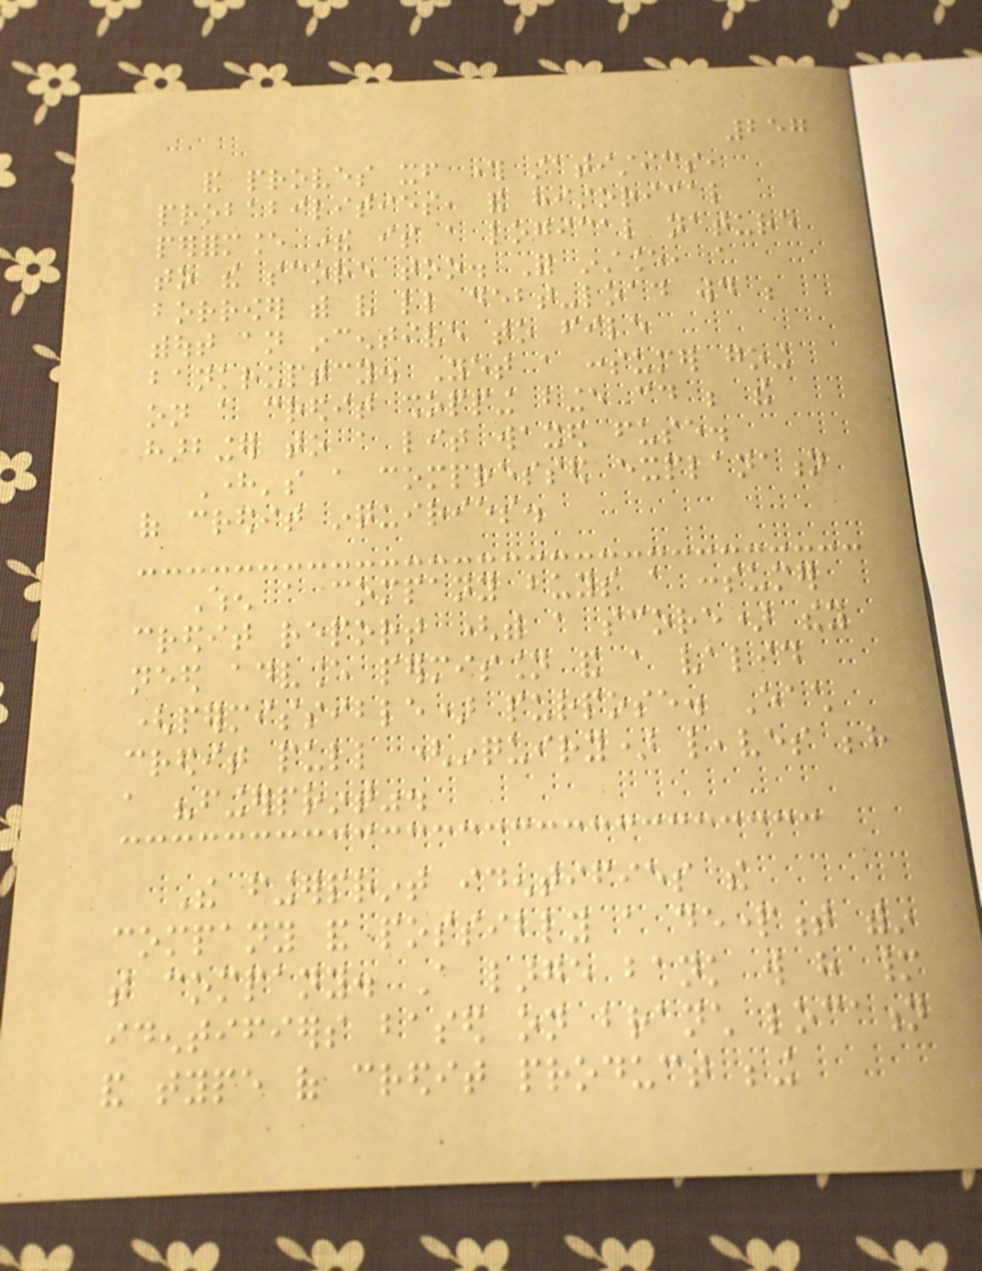257
and proves itself through statistics,
probabilities, and historical
performance there is a logical nature
to the score too. For instance, a
borrower with very little debt-load would be
without an incentive to file
bankruptcy. Yet a consumer going
on a credit shopping binge could be the
harbinger to a lit waxed fuse.
Here's a compressed explanation
of credit inquiries.
When a company buys a consumer
credit report (with a score) they
need advance permission and a valid
(permissible) purpose. Each
credit pull (inquiry) leaves behind
a "fingerprint".
The fingerprint identifies the
company and possibly a department within
that company. A large bank will have many
identifiers based on branch location
and type of credit product being
